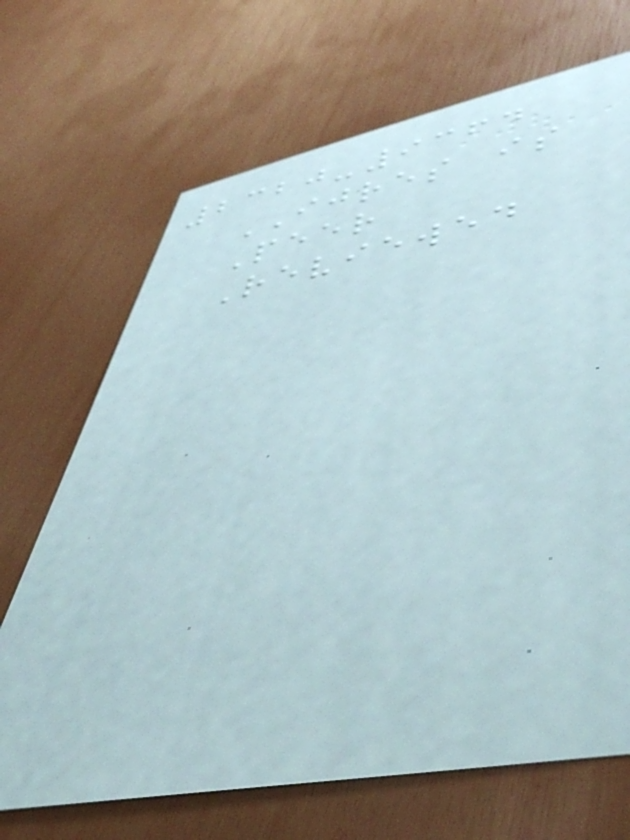2320-9364
IJRES is
Peer
Reviewed
